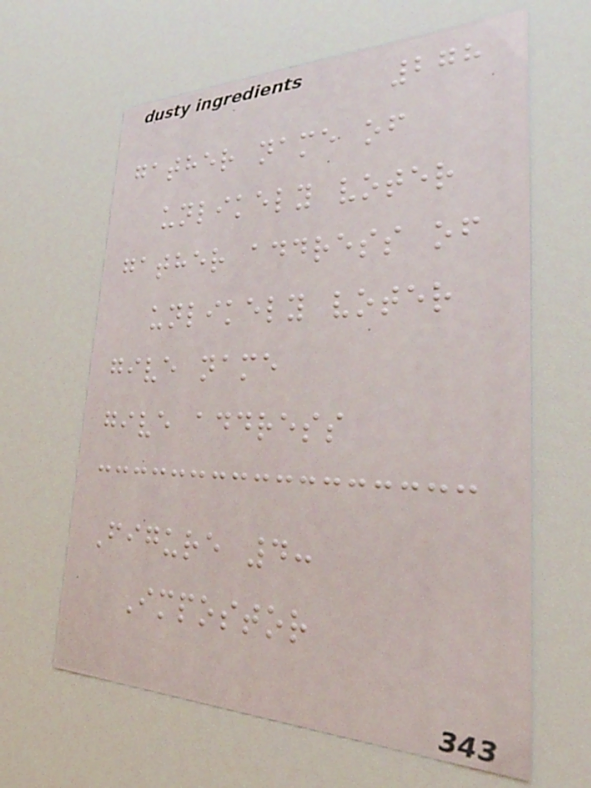278
gather name of
unlikely voter
gather address of
unlikely voter
give name
give address
Figure 4:
Impostor
